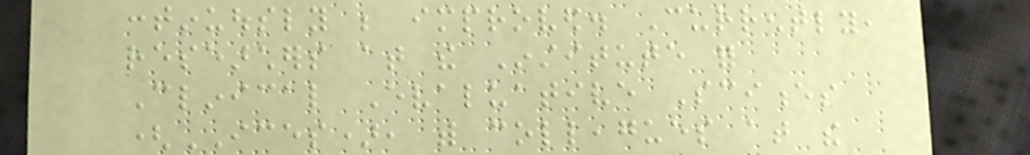continuously be improved. Currently,
researchers at the Institute for
Clinical Evaluative Sciences
(ICES), with colleagues at the
